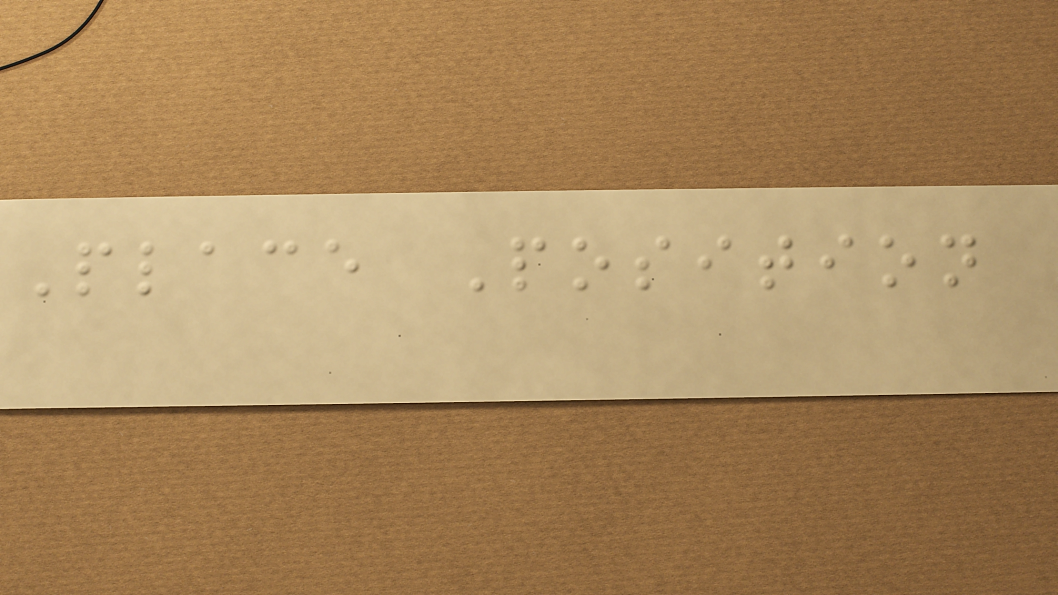Place Position
